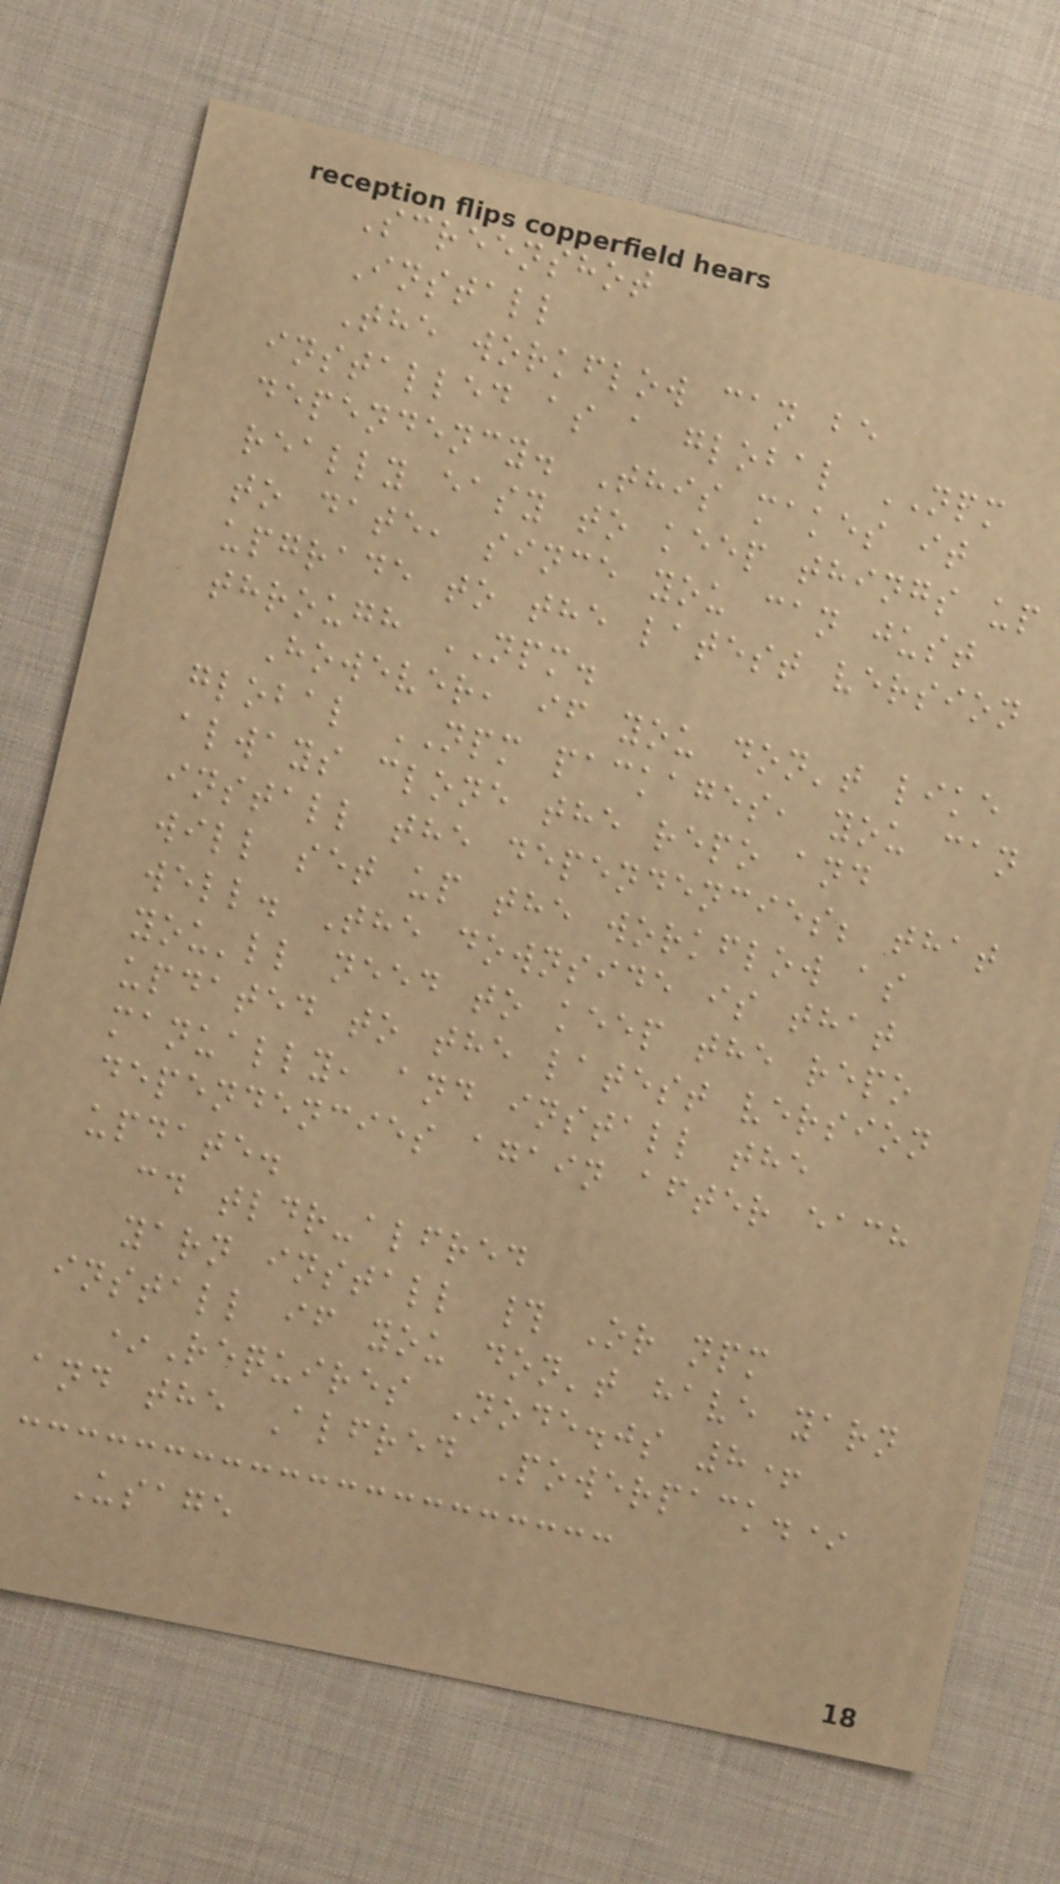Screenshot
Install
The workflow can be
installed as a global NPM
dependency. This makes it
really easy to keep things up
to date, since you can just
upgrade to the latest version
through NPM.
However, if you don't like
global NPM packages, you can
always clone the repo and
install the dependencies; that
will set up the workflow as
well. The downside is that
you'll need to keep the repo
updated to the latest version
manually, and install the
dependencies again after each
update.
cd tldr-alfred
yarn install # Or npm
install if you don't have yarn
*Requires Node.js 8+
and the Alfred Powerpack.*
Usage
